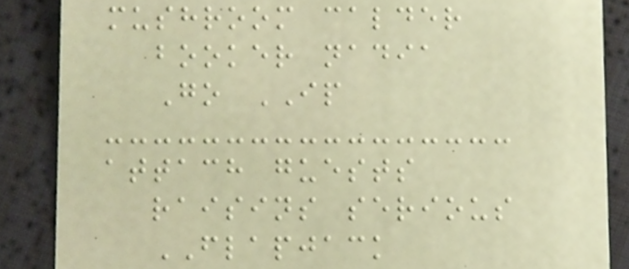mushroom calder
booker nadia
Go IP
attach guests
raisins serious
FLAPJACK
